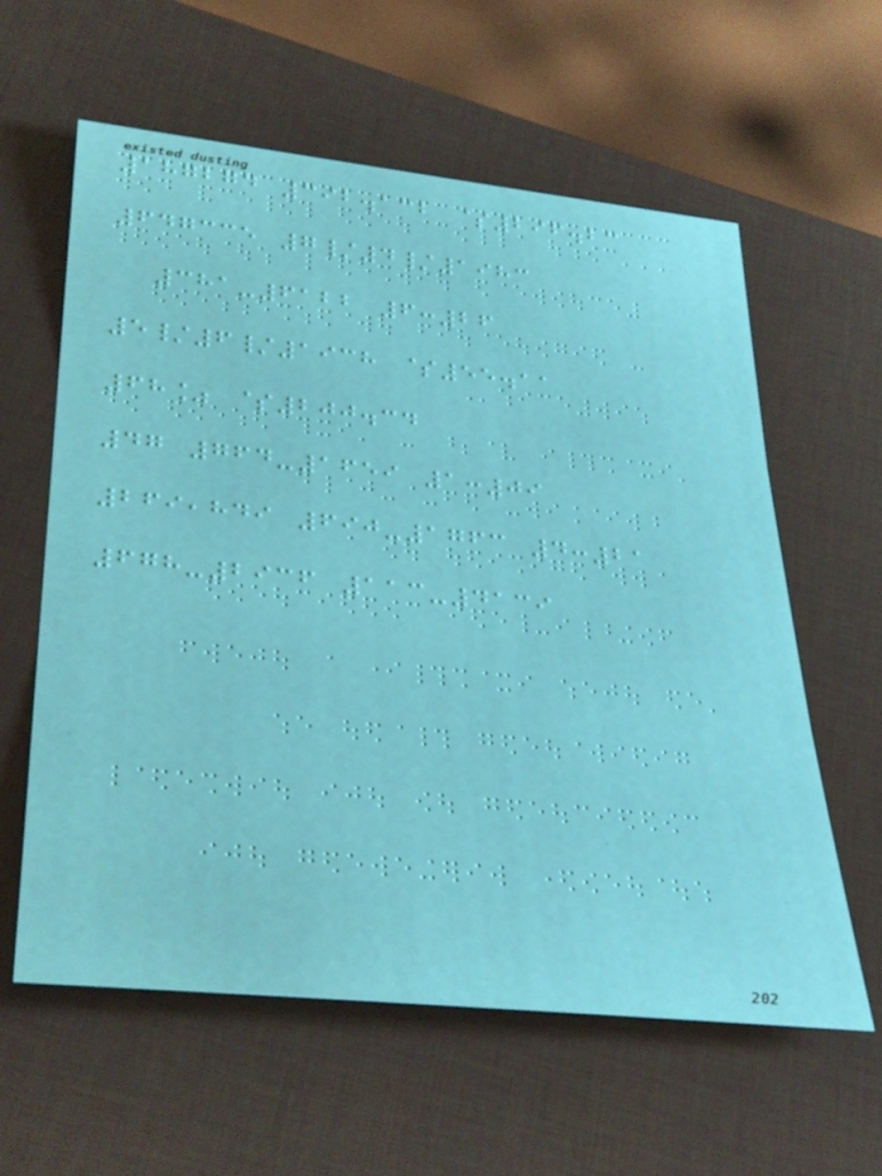187274 392.132 $296.23
647335 7/4/1983
381-6122 6:26
5/6/1938 $55.11
68% $200.34
47 764-1659 1:09
269,849 690-1763 4:21
678-2936 113-4139
